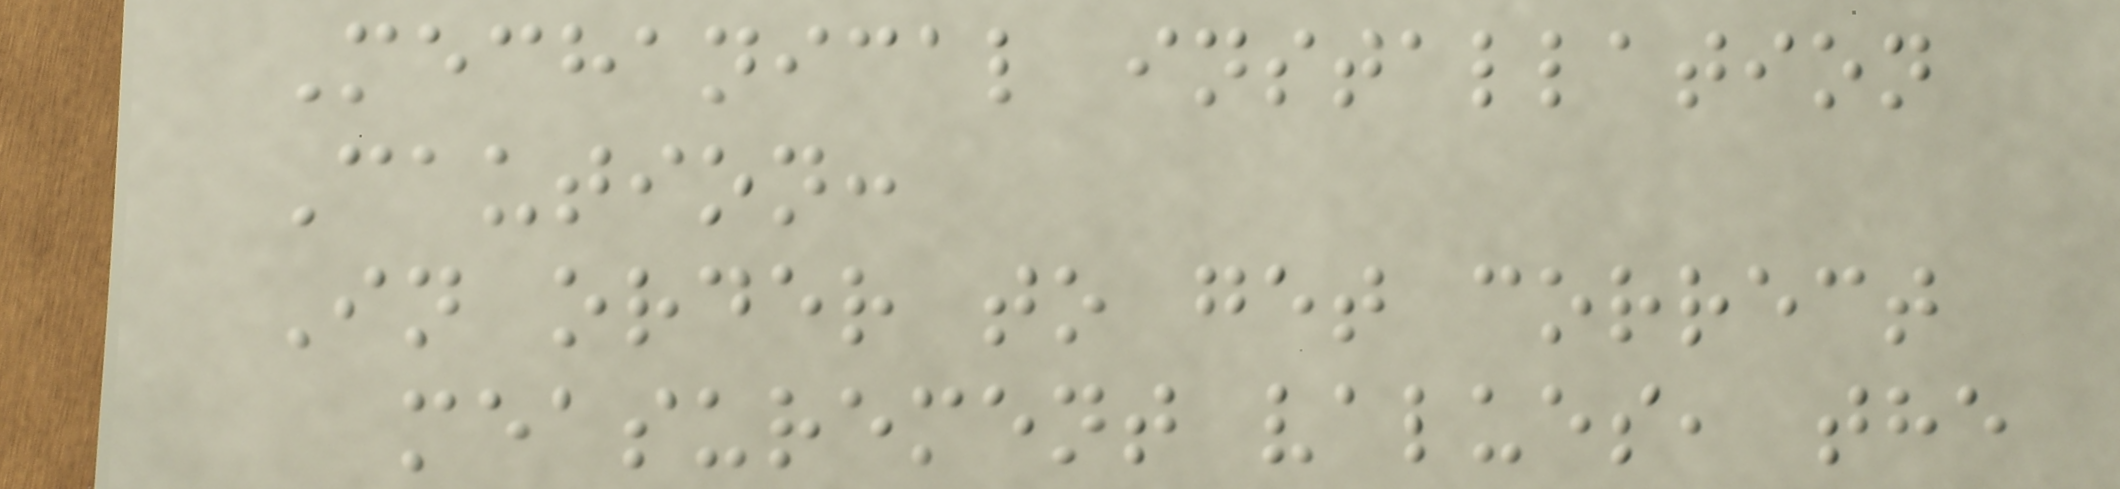Mechanical installation
Caution:
In order to get correct
measurement values, the
